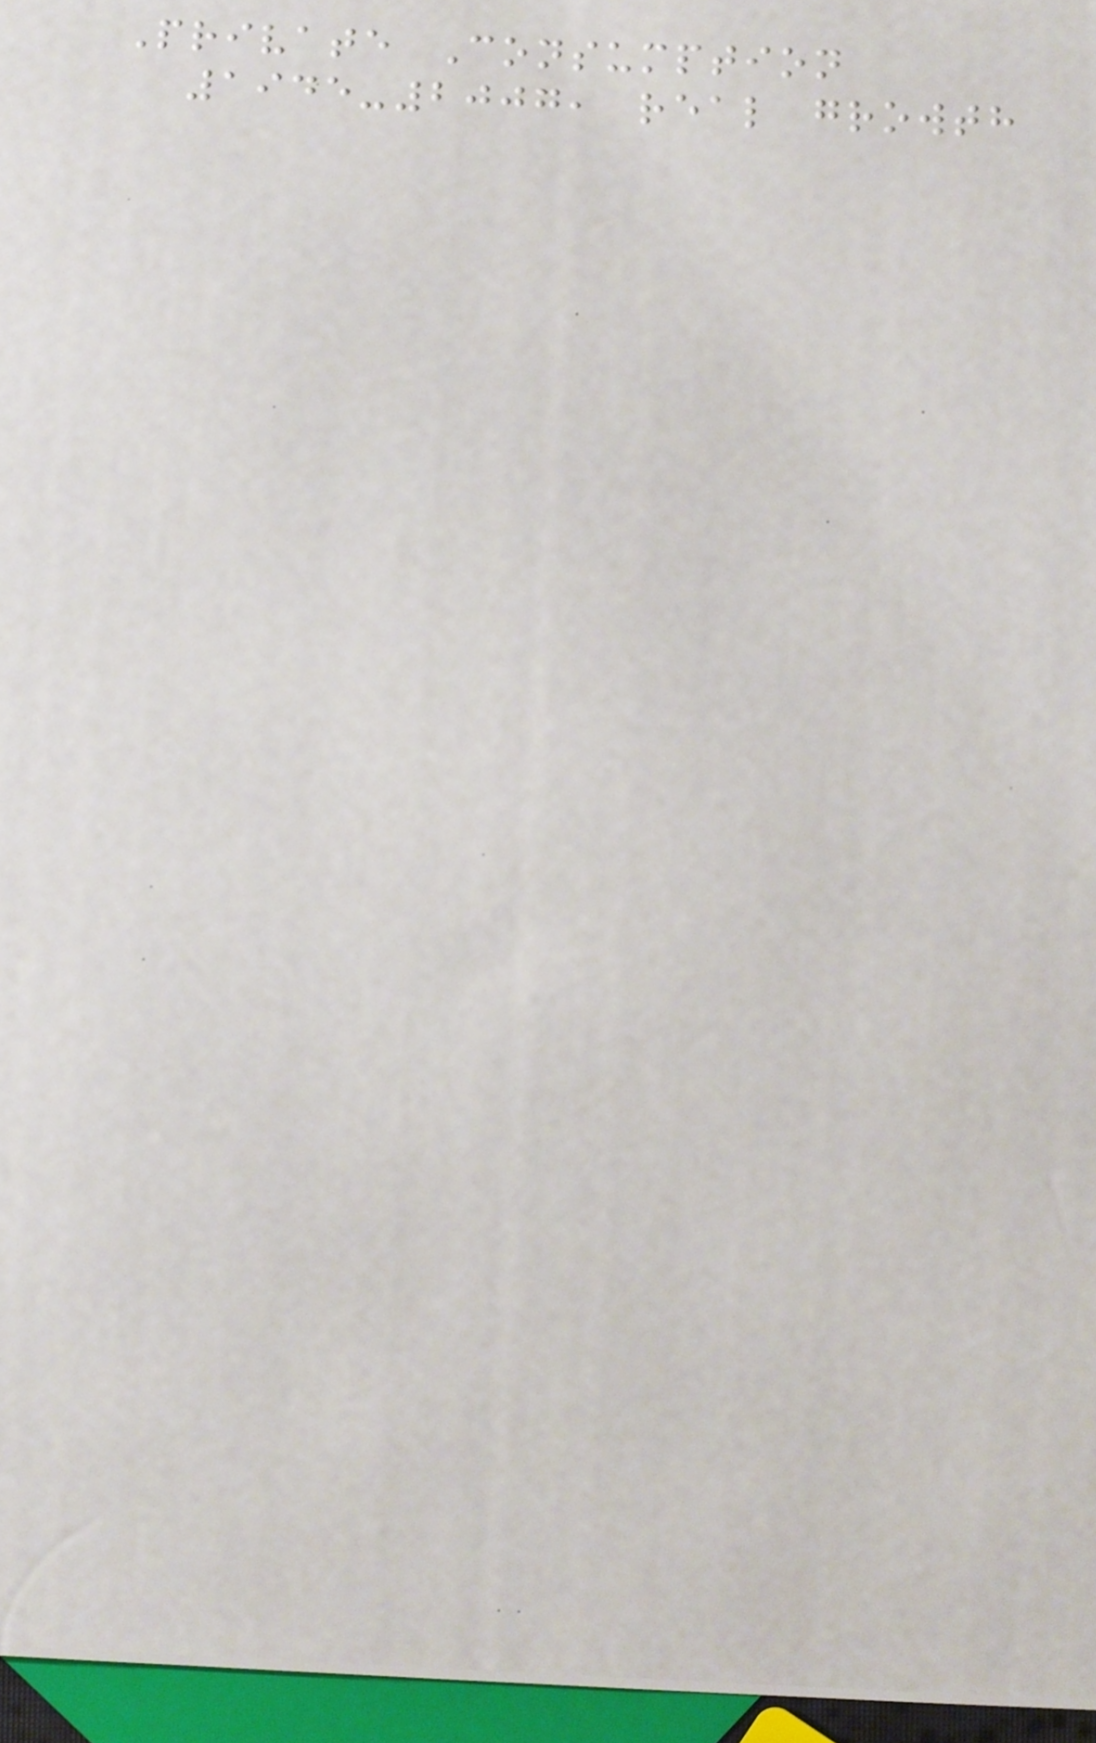Private Consumption
1945-2007, real growth
